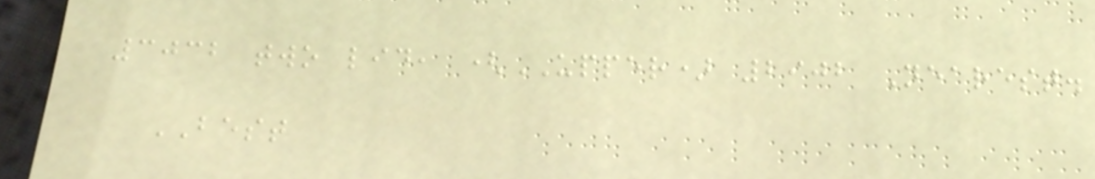3032 two lid, (UPPER) 2902 Nearest.
BEST
